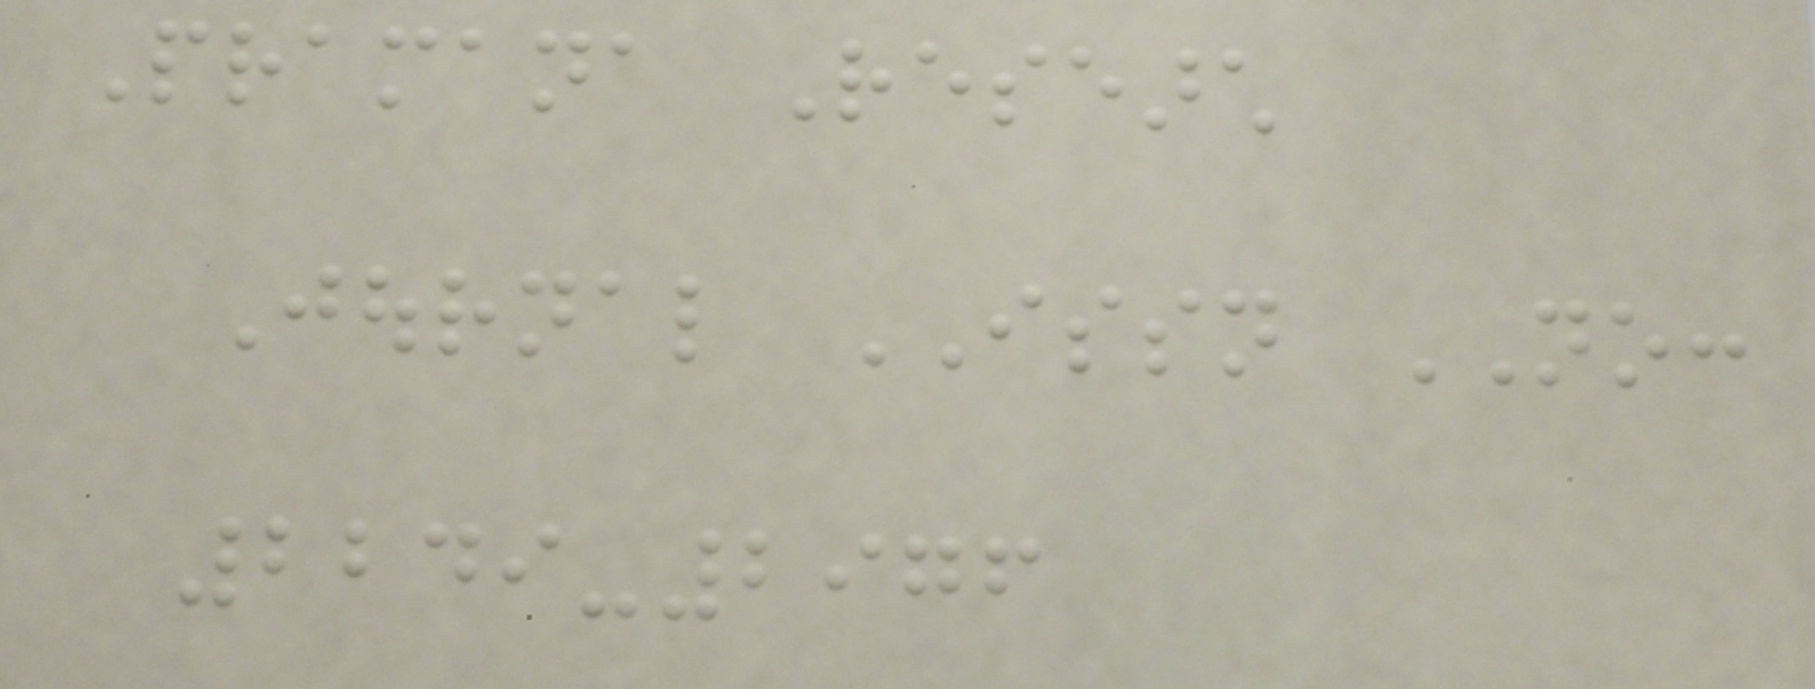Pramana Research
Journal ISSN NO:
2249-2976
